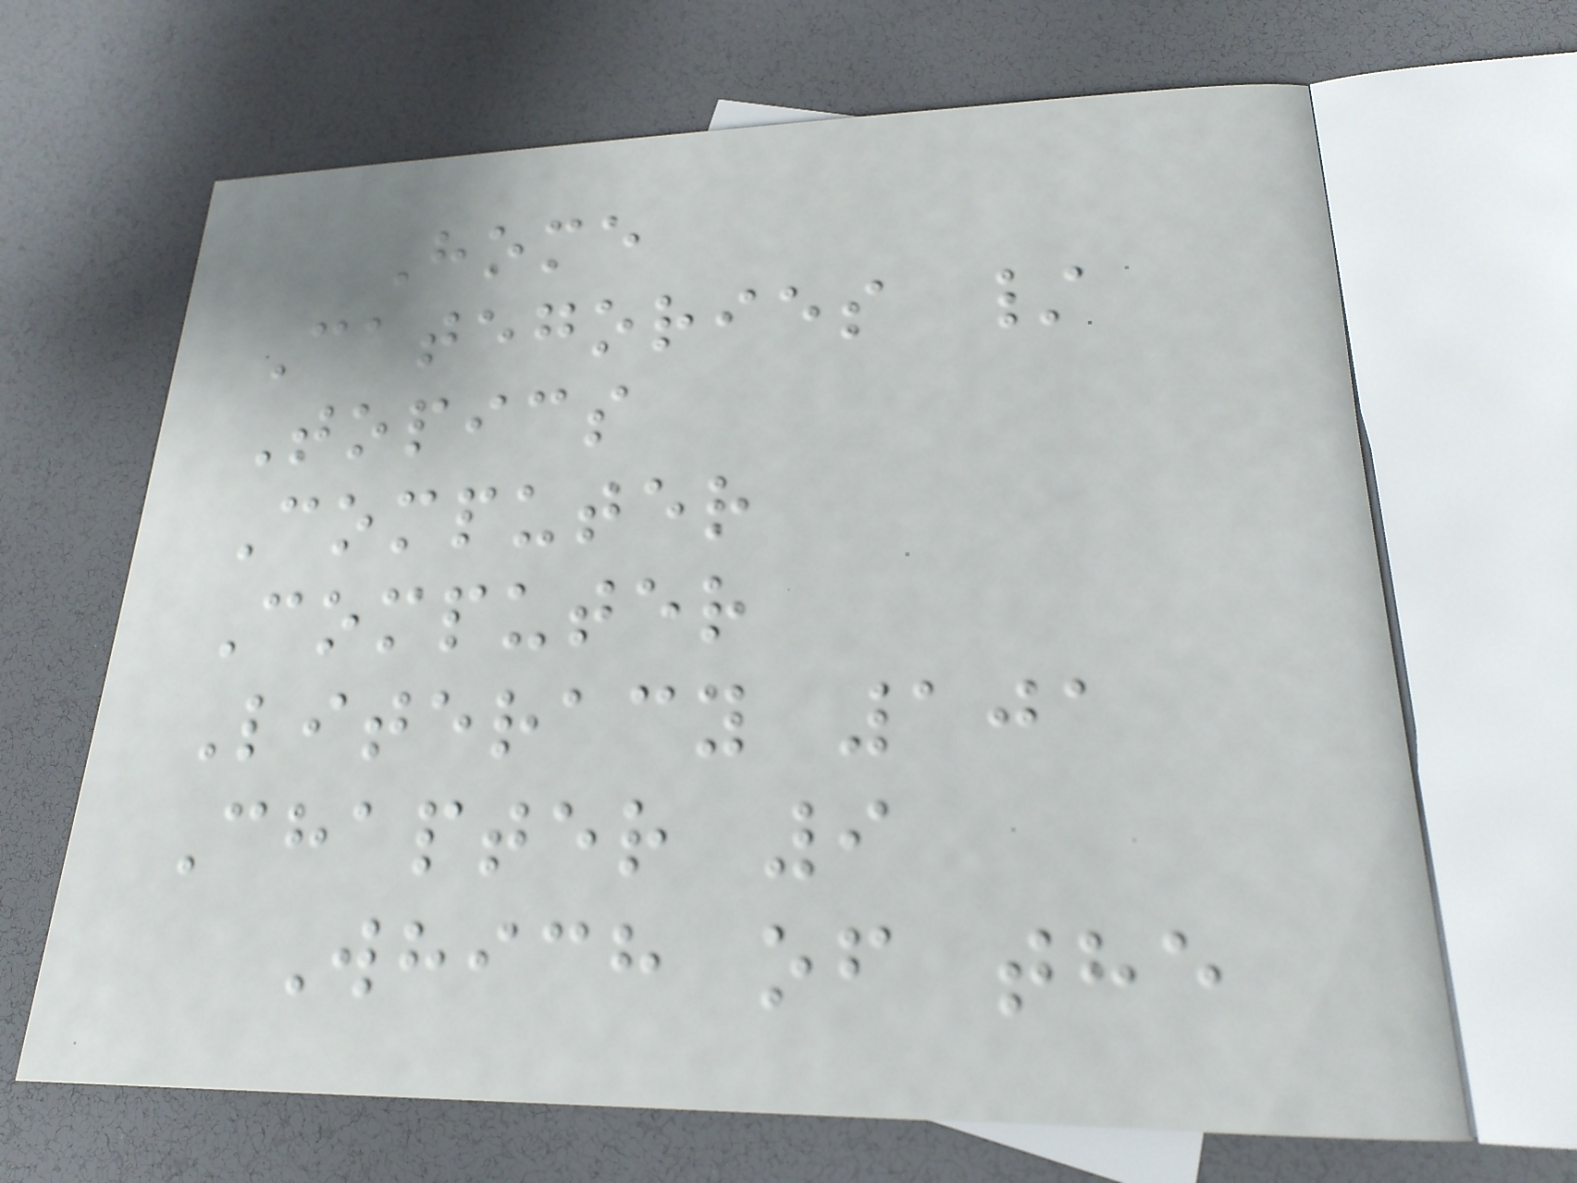Home
Categories /
Topics
Computer
Computer
Literacy 101
Chapter 9
Which of the
